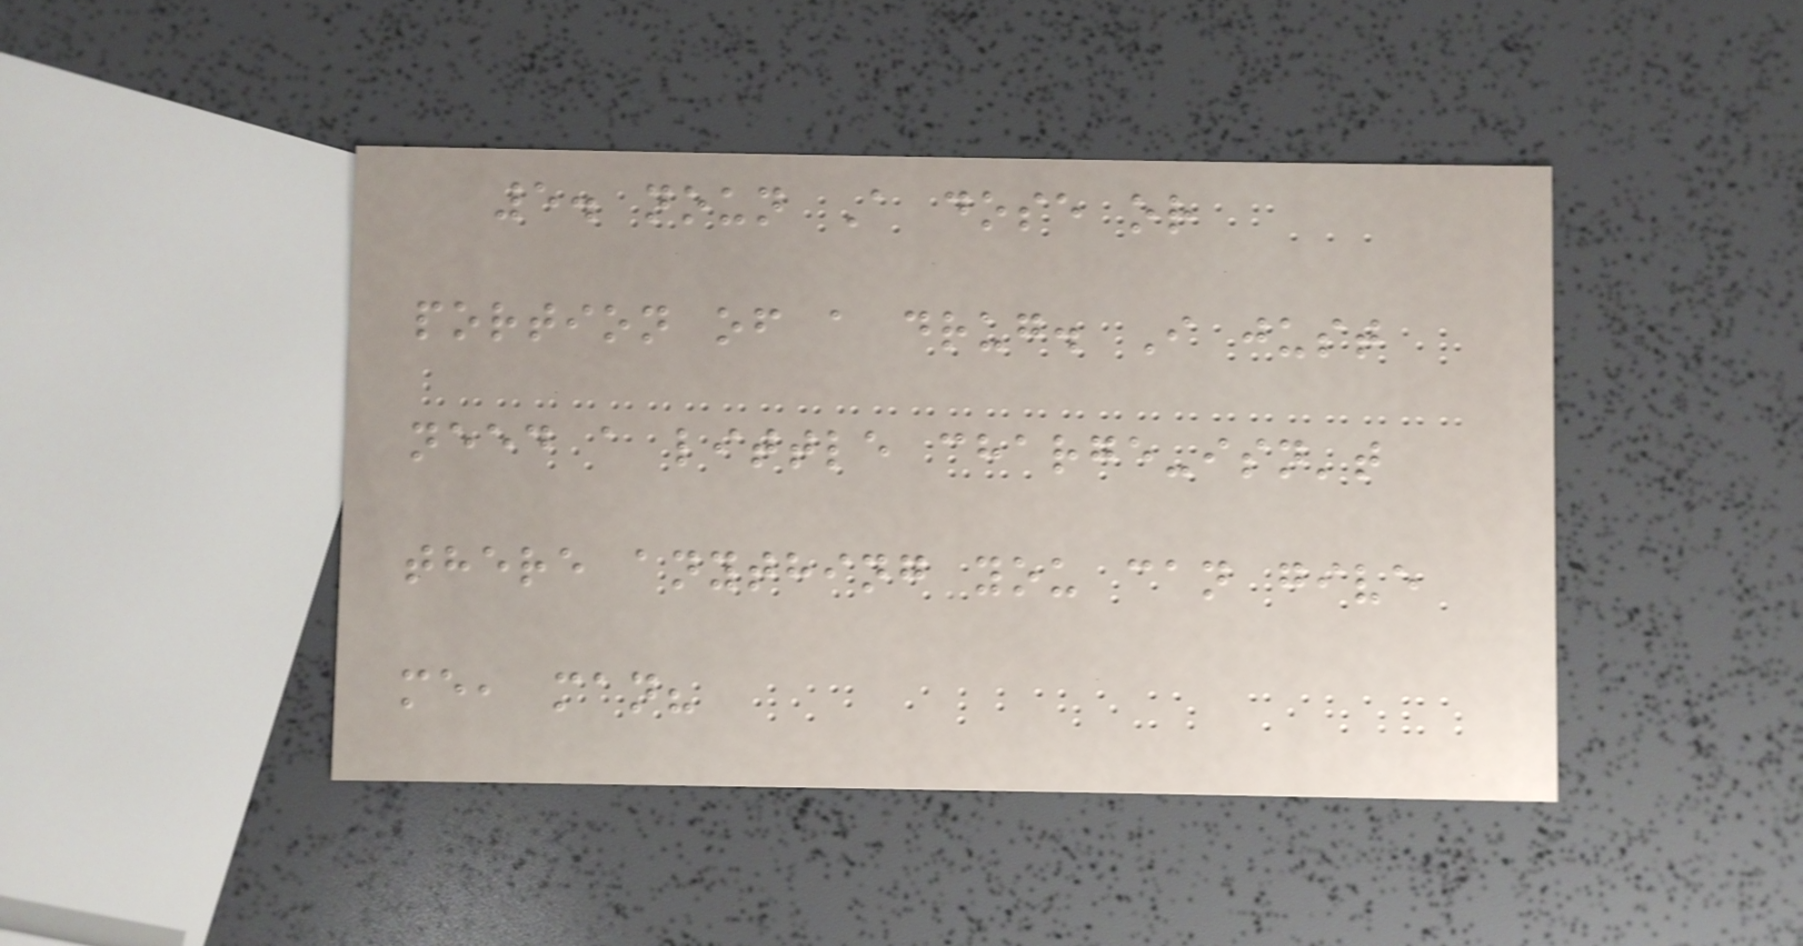5. noun A dose or
portion of a drug. I just
need a little charge-isn't
there anything you can give
me, man?
